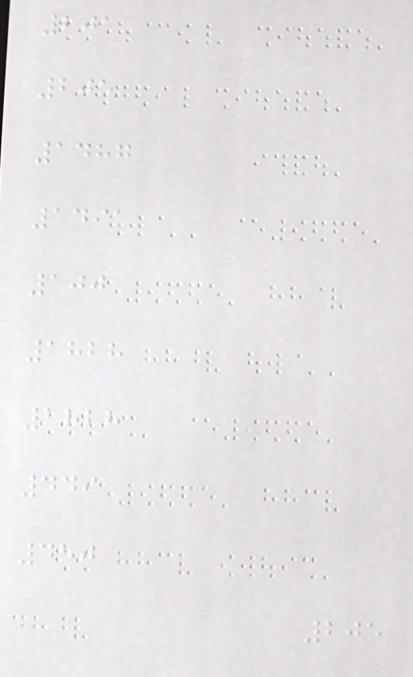201
205
1487
1491
100
1828
1828
449
450
205
